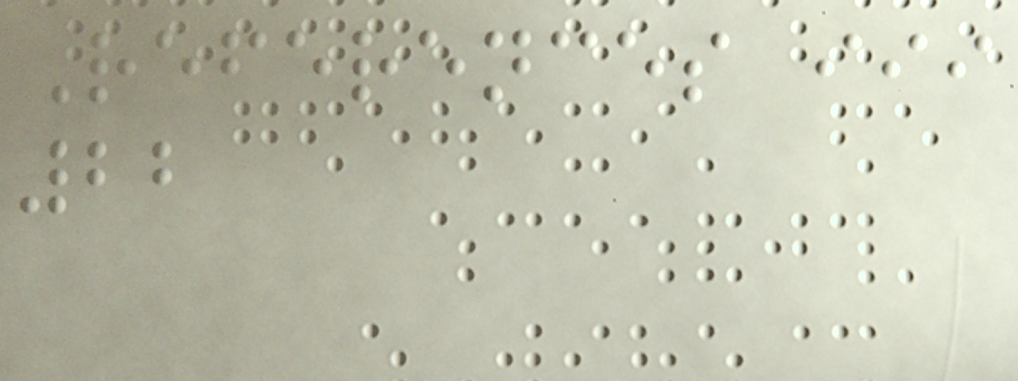References iii
22
